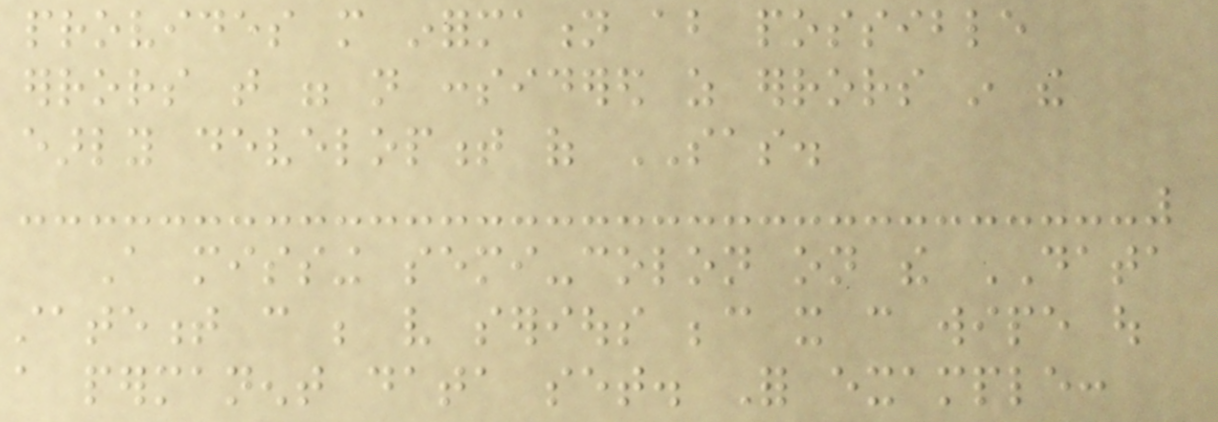provides more information about possible
errors that were not considered as errors in the
early development of SAS.
A missing semi-colon on the DATA
statement can be very serious because it can wipe out
a permanent data set. For example:
